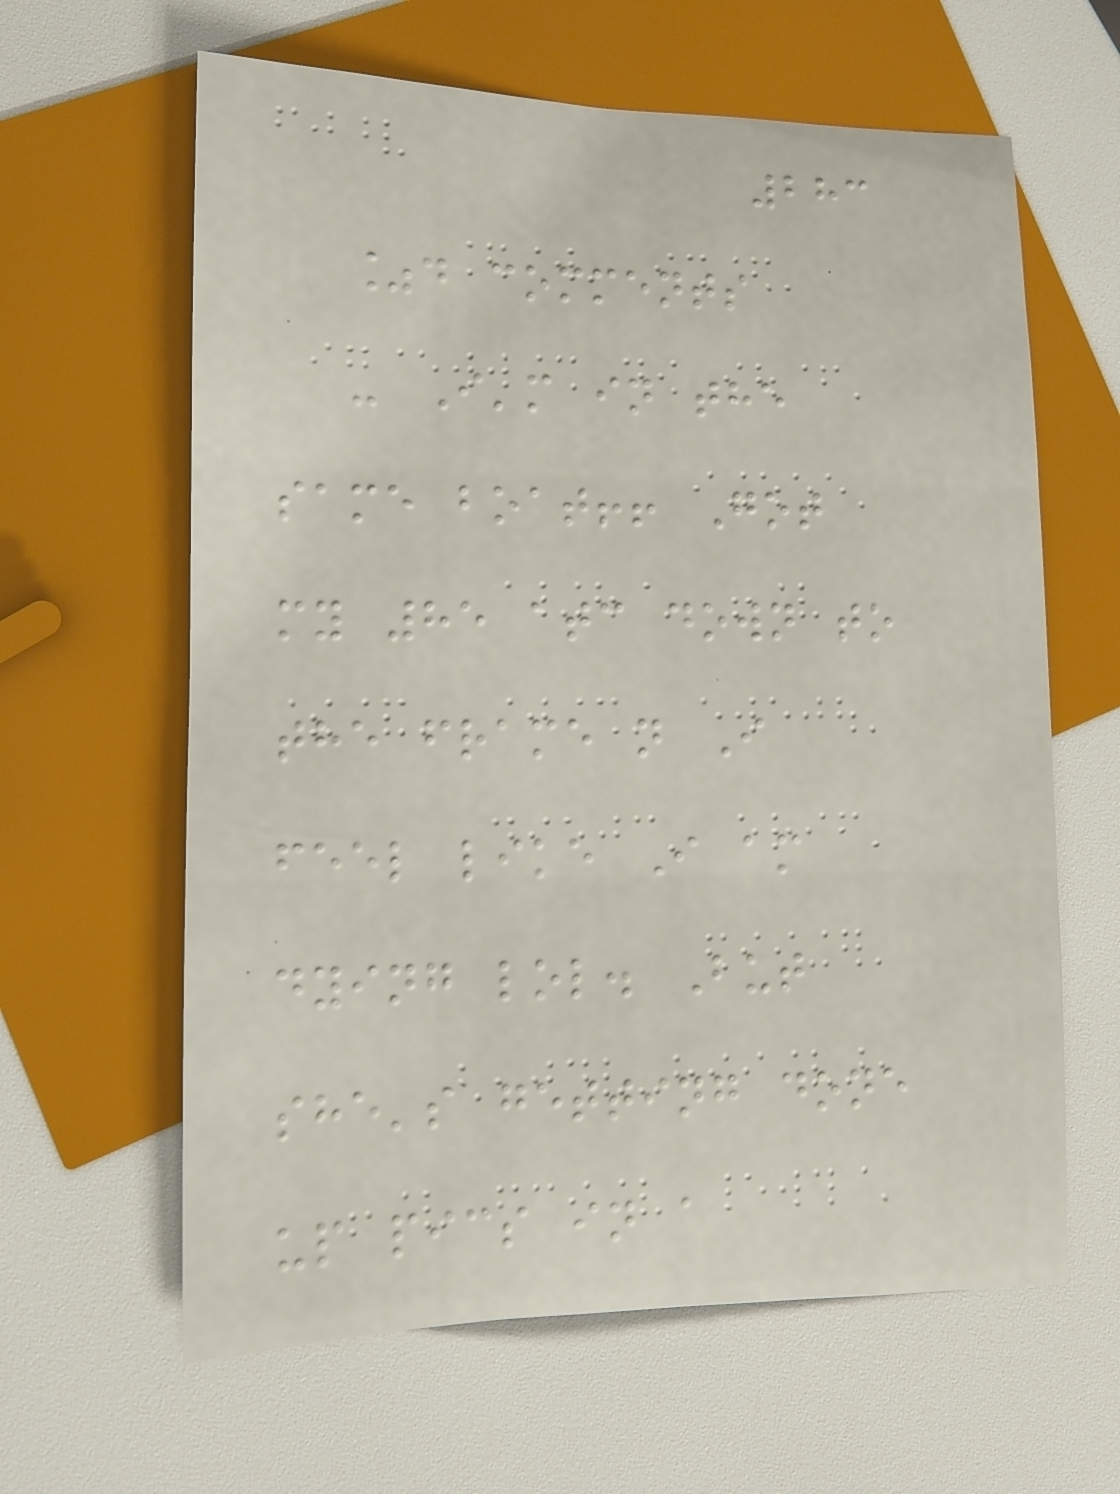283
%d comments
- I'm in the
same boat!! Got
my 85 atc down to
the frame n I
feel like I am
dying lol. But
she's getting done
up pics in a
